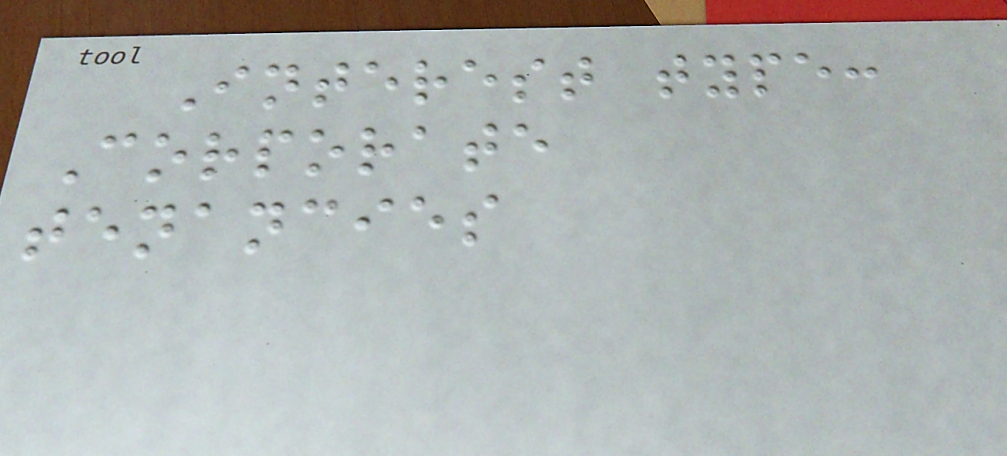Interest type:
Corporate
tenancies
